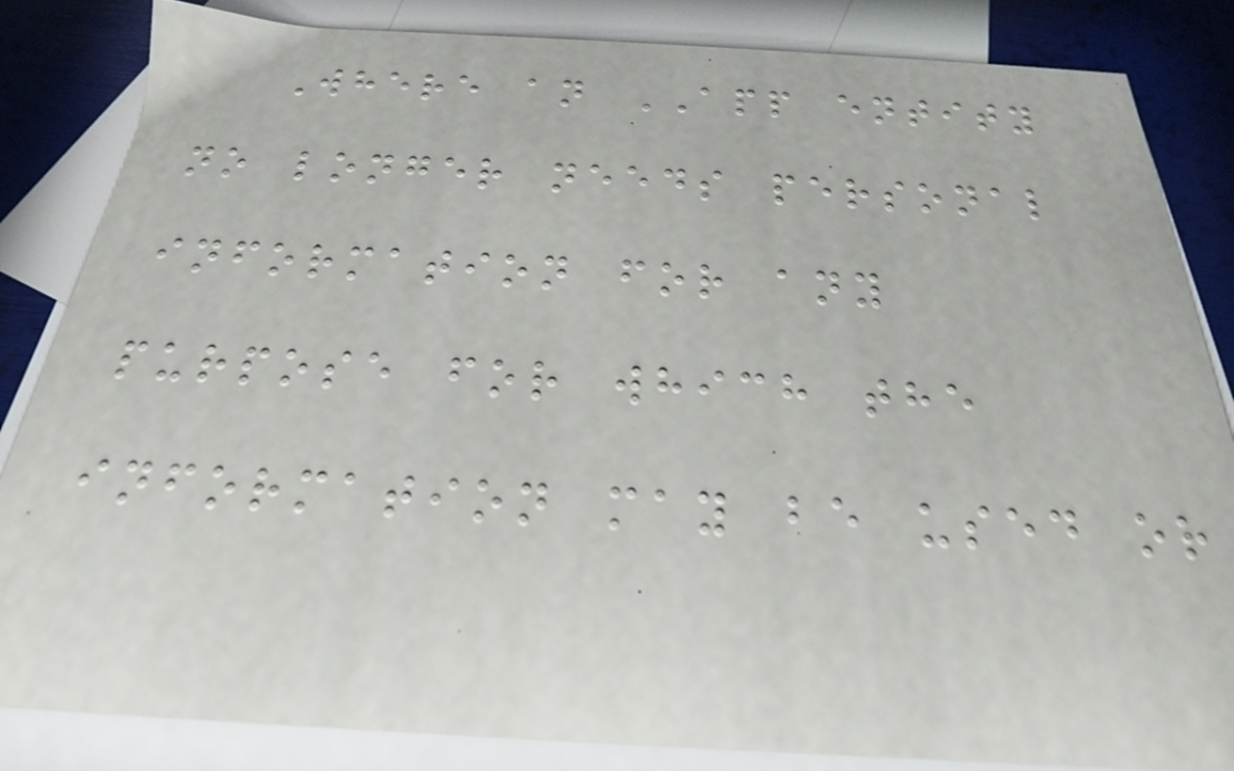Where an APP entity
no longer needs personal
information for any
purpose for which the
information may be used or
